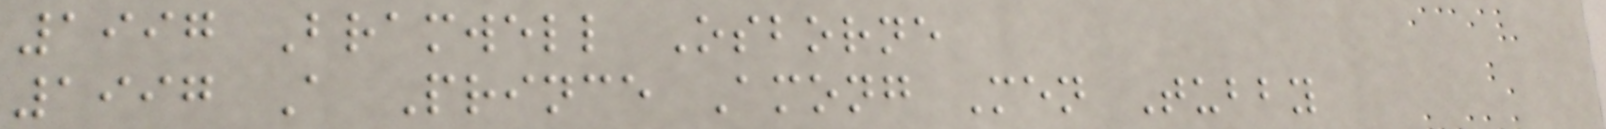1997 Bramwell Osborne
1997 A Prince Among Men Tubby
